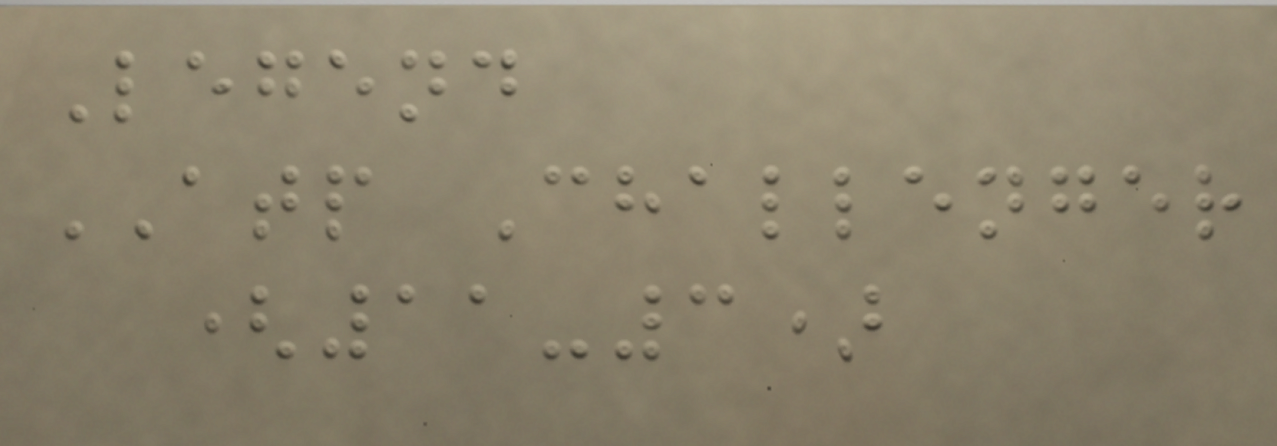Legend
ATP Challenger
(11-3)
